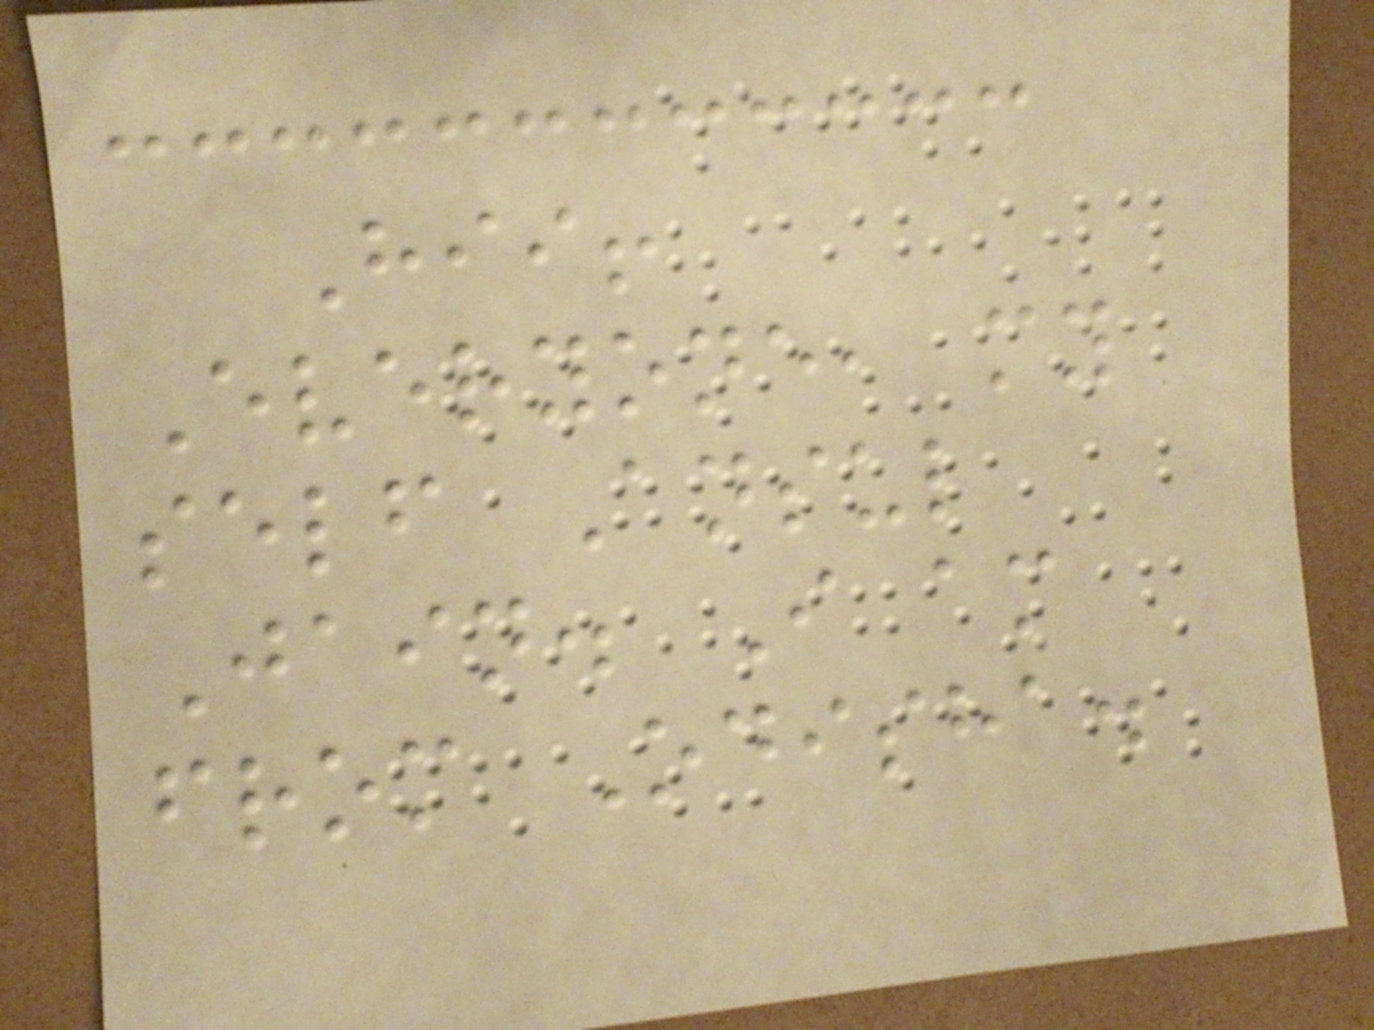Hii!
Everyone, my
self Ansul
Jain. I am
from Odisha.
